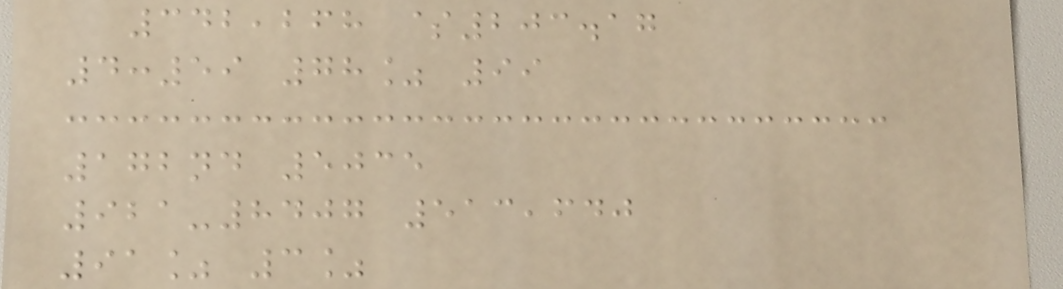342,268 $203.17
4:59 78% 99
172nd 5035
921-8407 513,640
91% 3%
